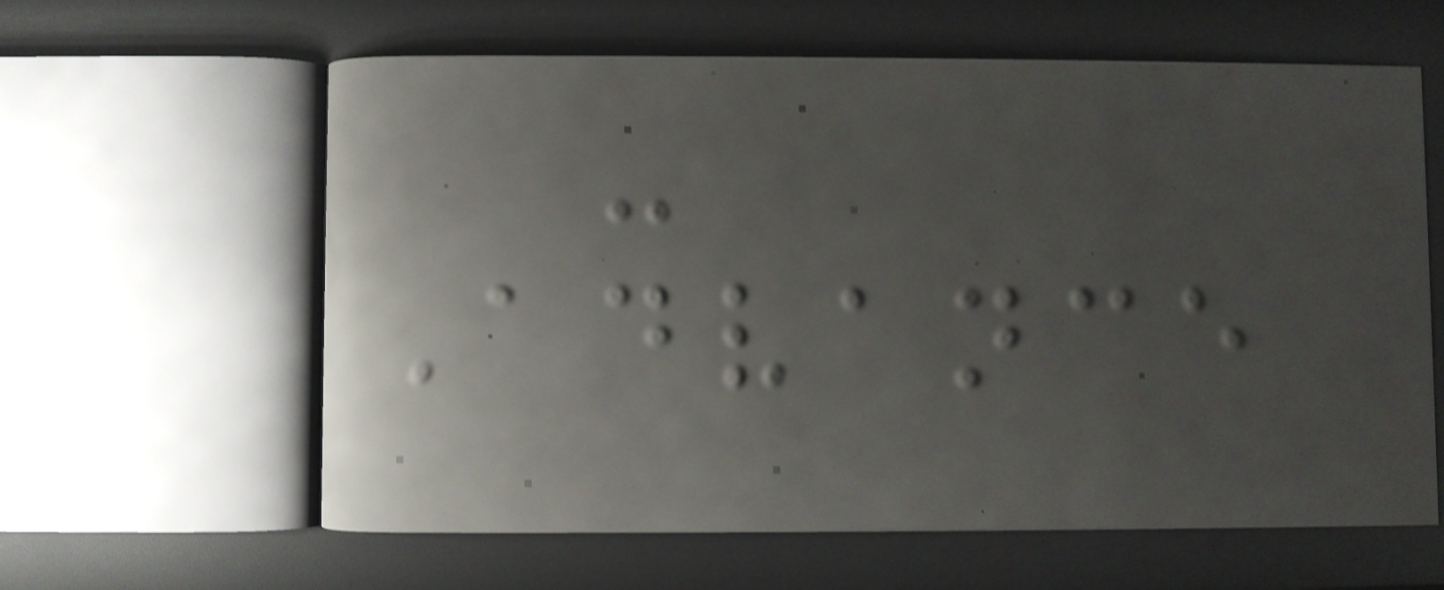-
Advance
